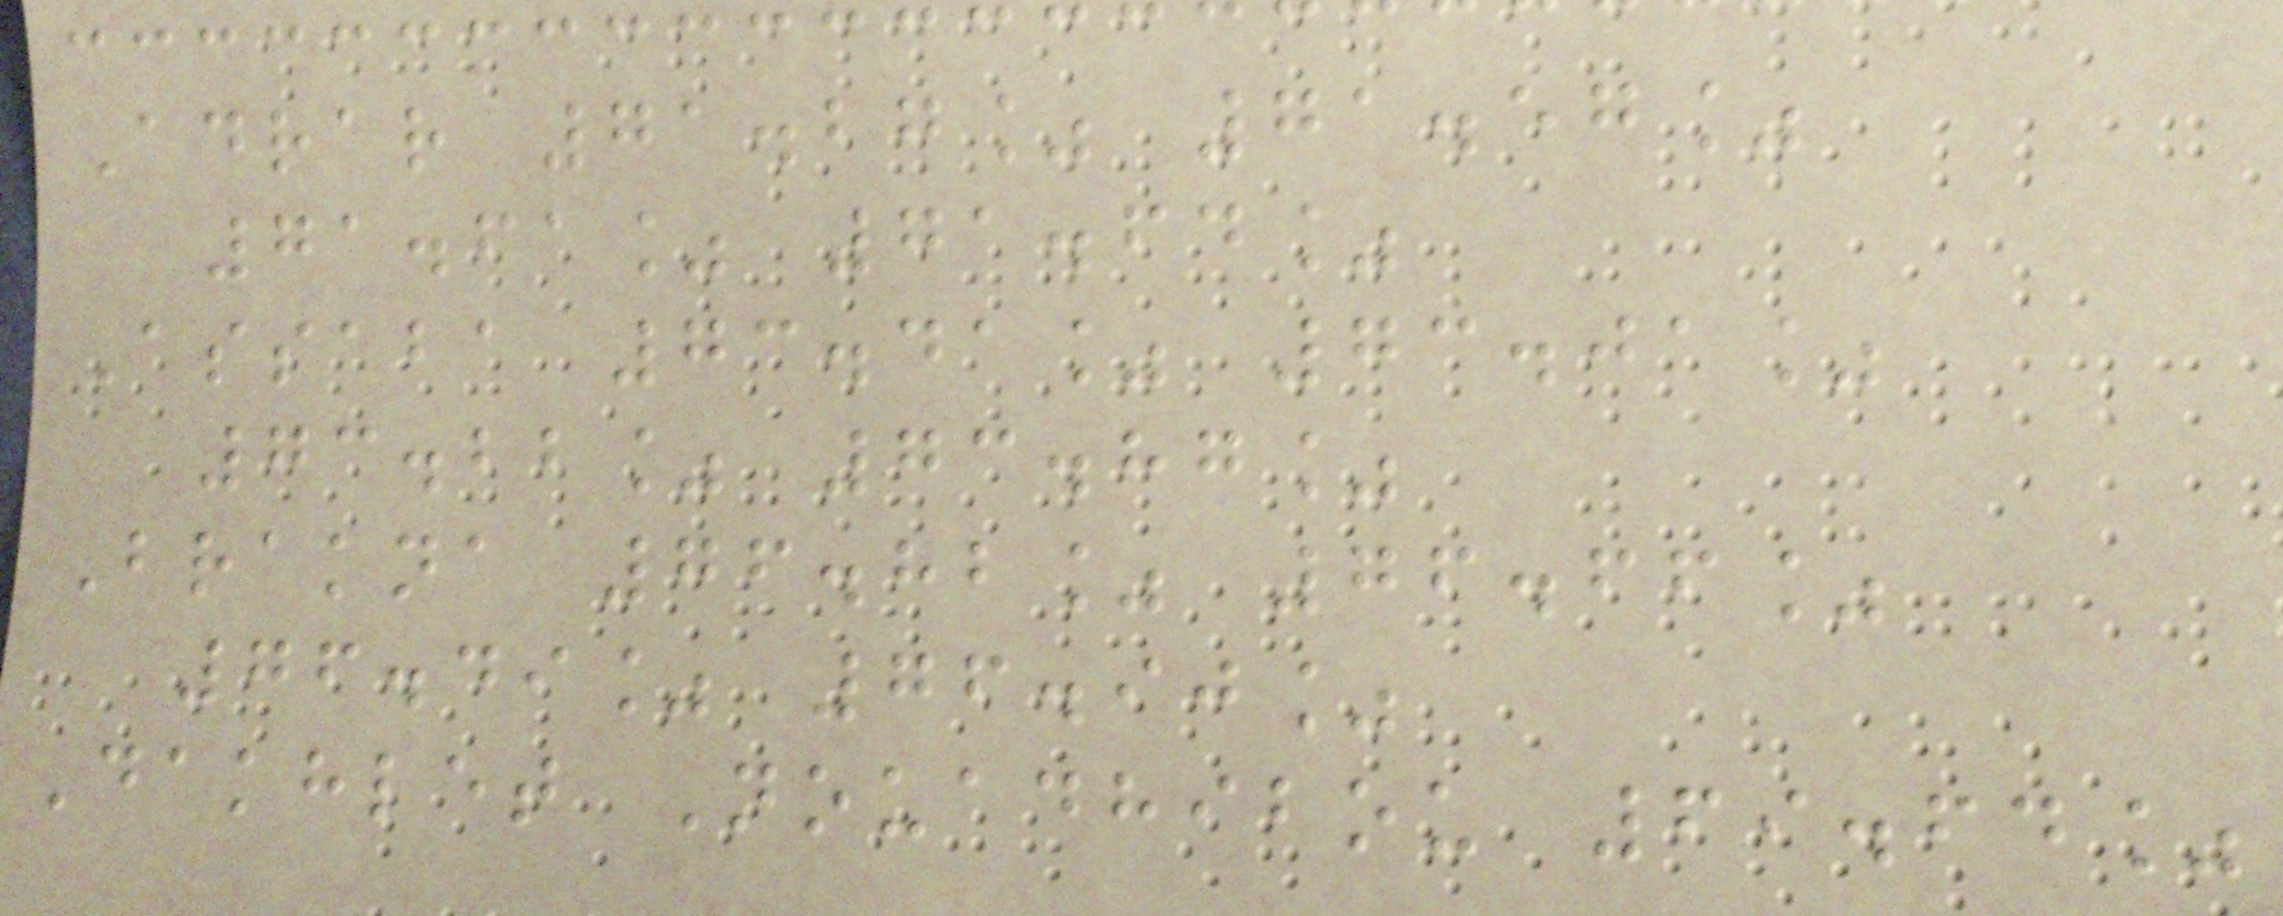Adrar 71.27% 71.57%
71.61% 71.64%
Assaba 73.41% 73.01%
73.22% 73.87%
Brakna 76.82% 76.66%
76.49% 76.90%
Dakhlet Nouadhibou 69.64%
